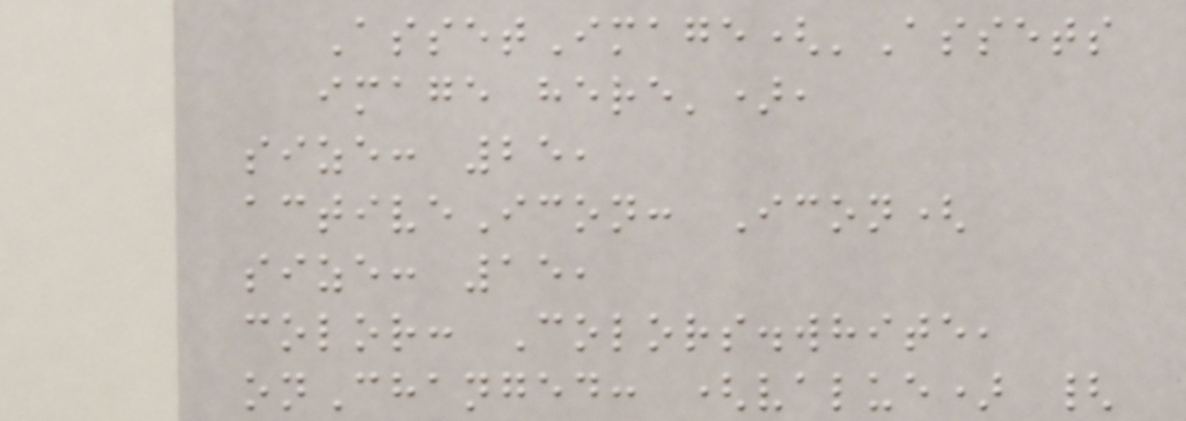AssetImage('Assets
image here'),
size: 25,
activeIcon: Icon(
size: 15,
color: Colors.white,
onChanged: (value) {
